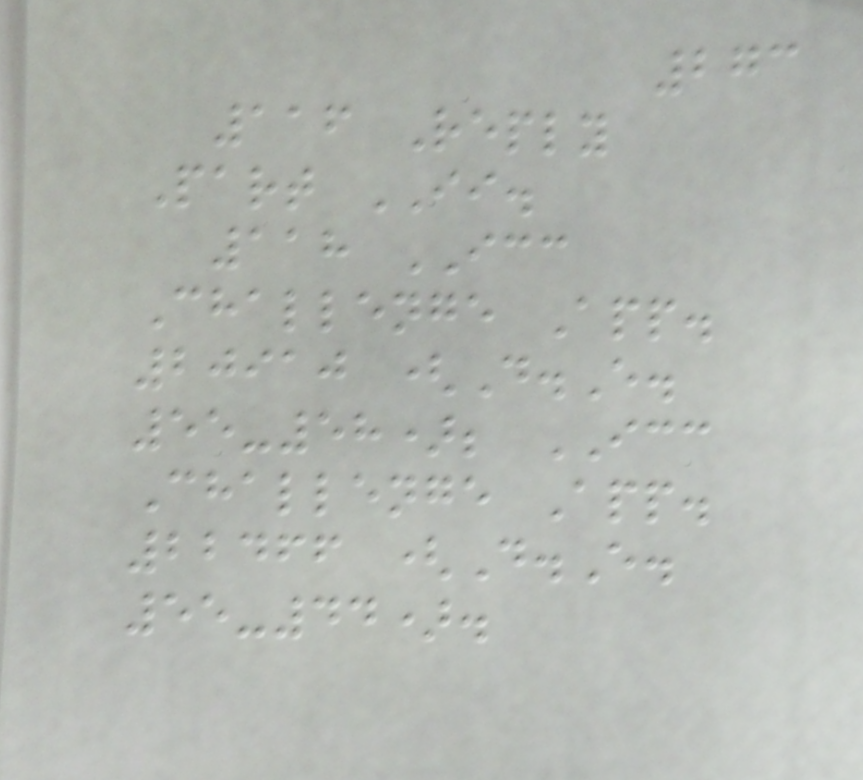273
116 Reply
Part II.
118 ICC
Challenge App.
20910 (D.E.
55-58); ICC
Challenge App.
22466 (D.E.
55-44).
